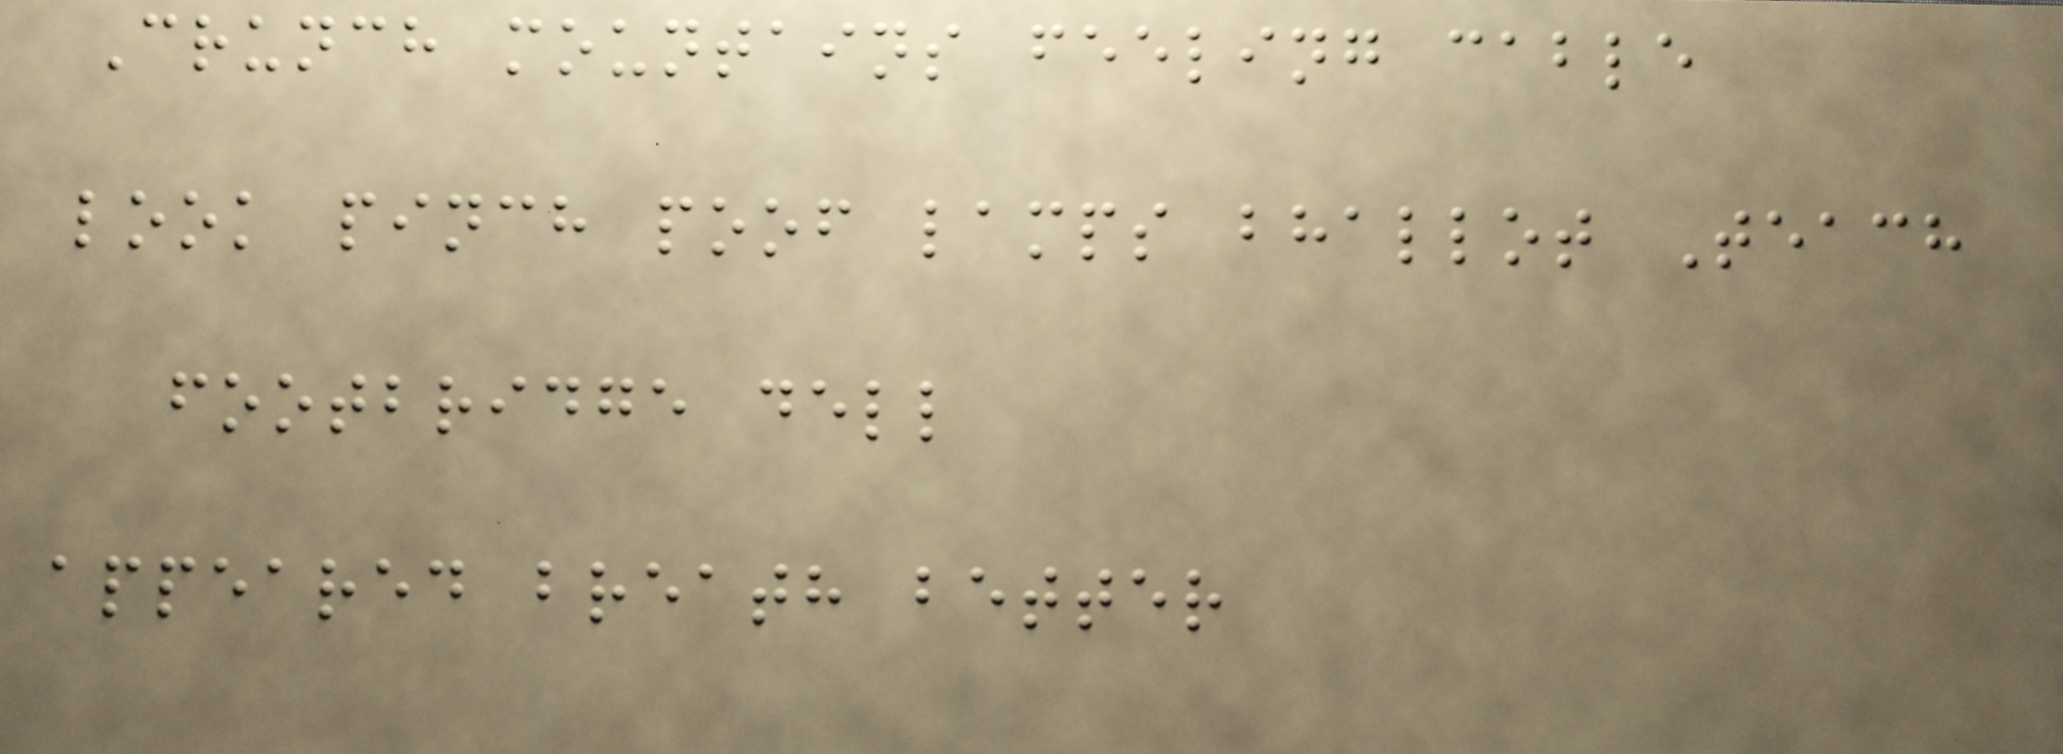Crunch mountains feeling cable
look pinch poof lamps bhallot Teach
footbridge dell
appeared breath better
